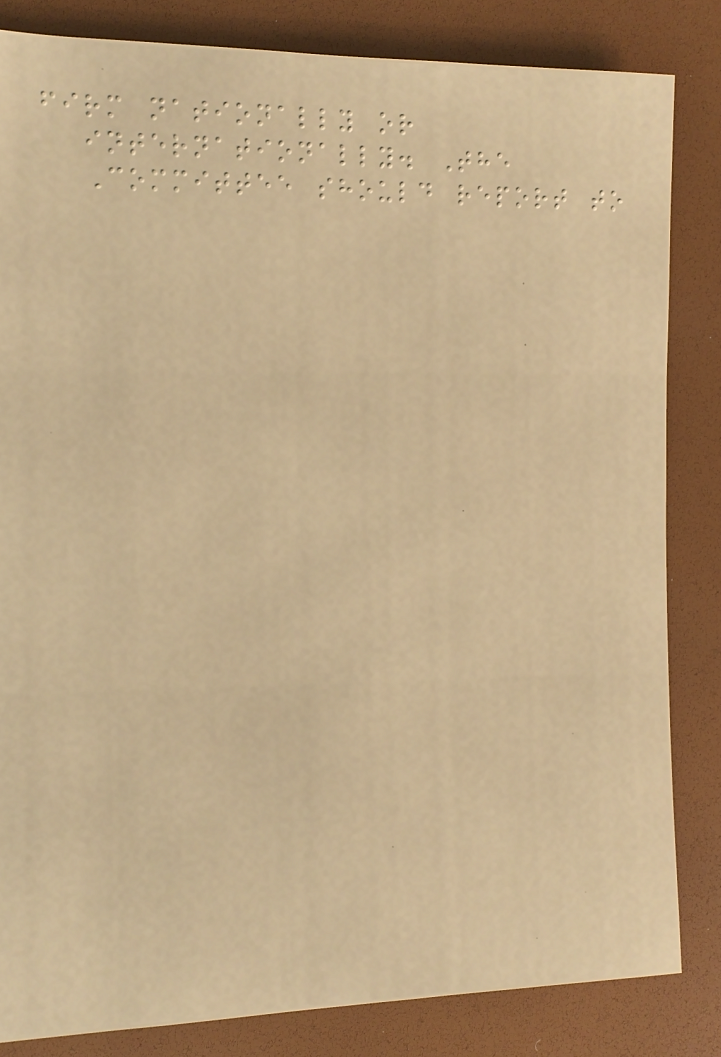firm nationally or
internationally. The
Committee should report to
